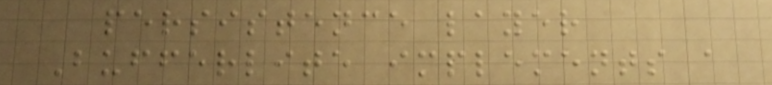persistence layer
Bufferlite implements a
